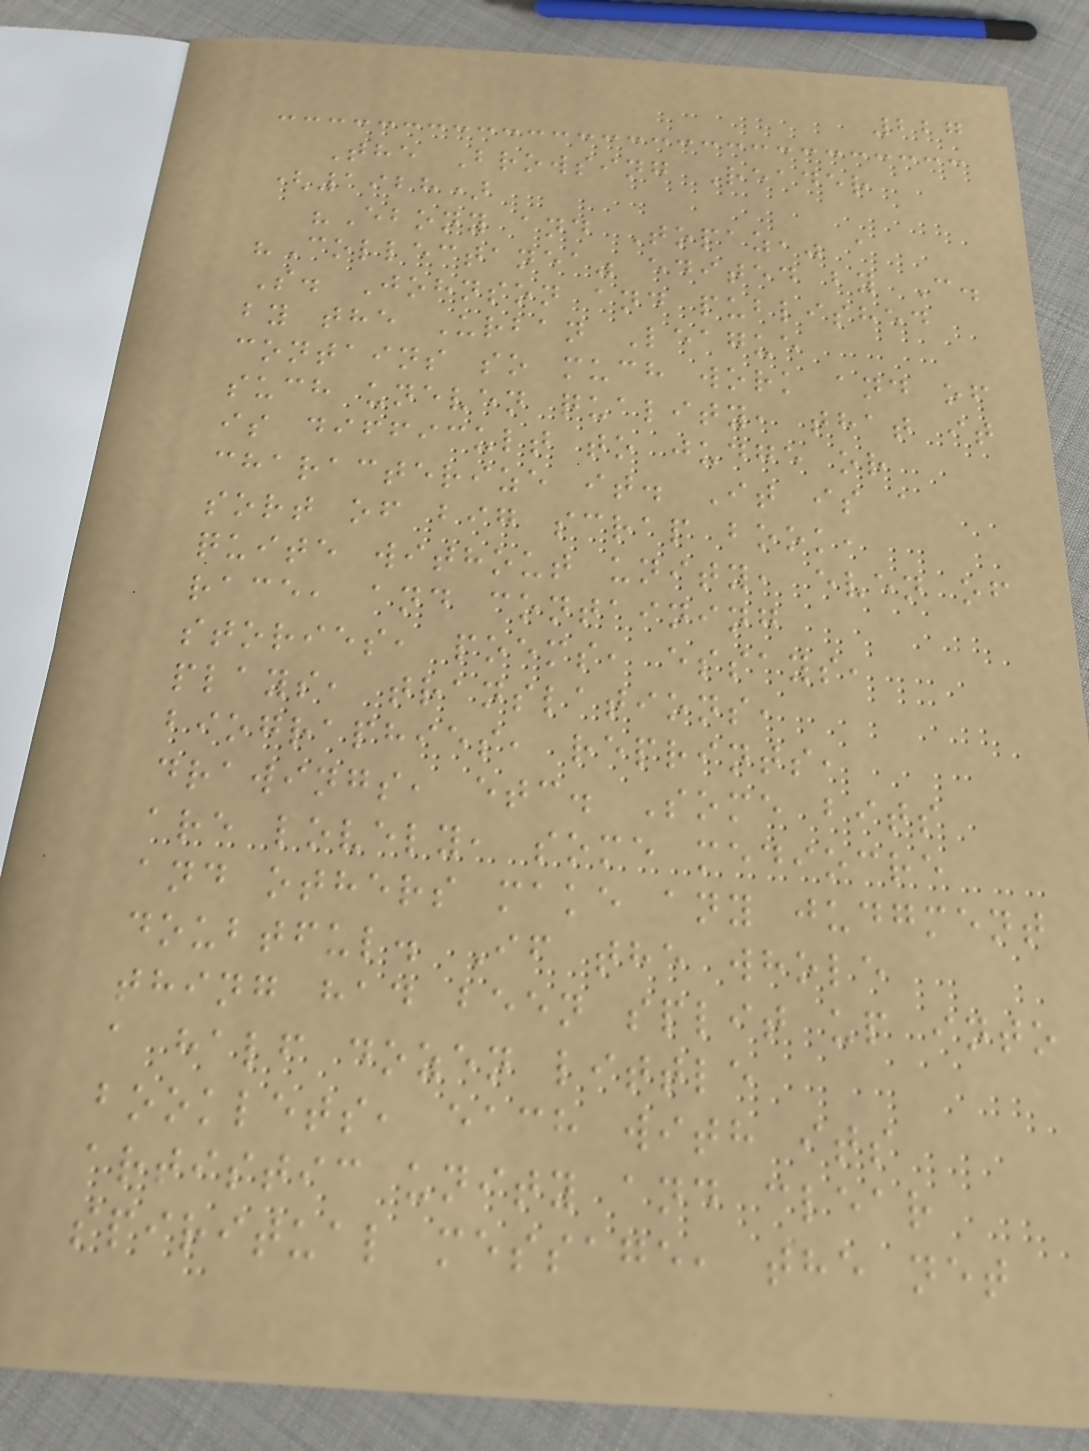227
The Browsing Reader
(1928)
"Ebony and Topaz," a
"Collectanea" edited by C.
S. Johnson and published
by the Urban League
contains so much work and of
such uneven quality, that it
is difficult to judge or
characterize it. It is a
sort of big scrap book,
quite without unity, even of
race, and containing
stories, poems, essays,
plays, translations,
biographies, reprints,
drawings, etc. Some bits
are lovely, some mediocre
and others make any judgment
doubtful. If the whole
thing had been split up into
a half dozen little
booklets, each with its
artistic unity and clear
spiritual message, the net
